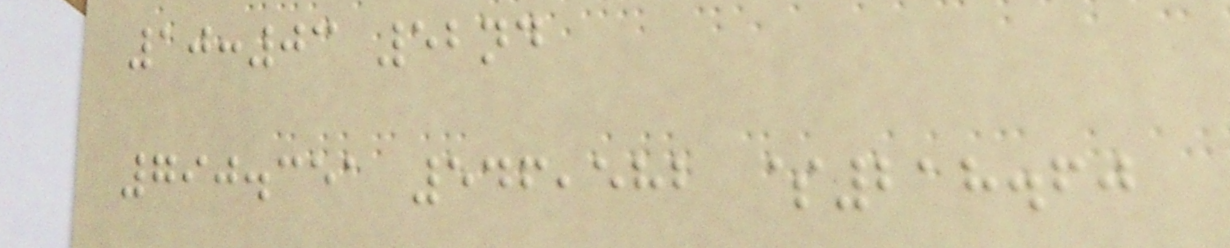10:03 52nd
790.351 546,582 $218.60
